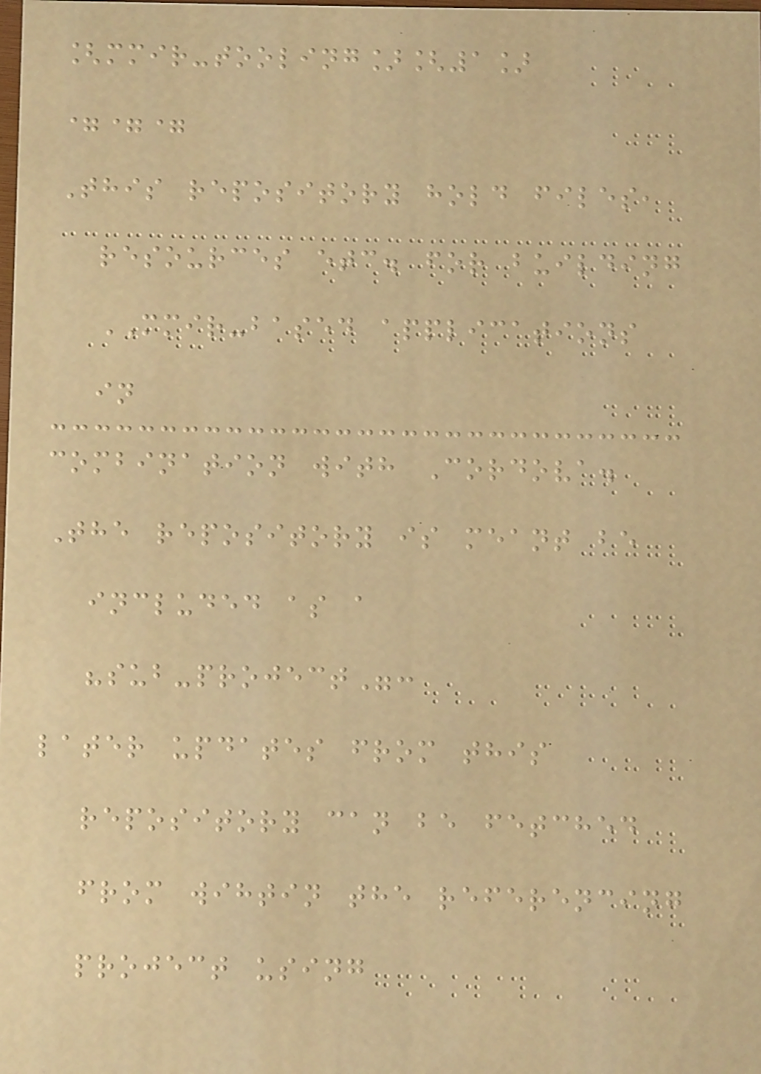[mmir-tooling][1]
===
This repository hold files,
resources etc. for building
MMIR-based applications
in
combination with Cordova.
The repository is meant be
included as a
"sub-project":
later updates from this
repository can be fetched
from wihtin the referencing
project using
